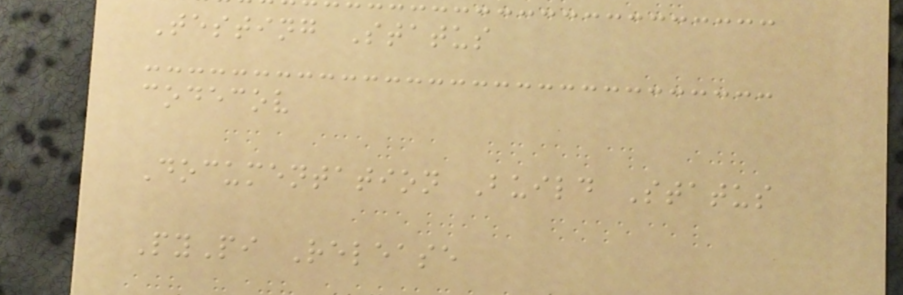Testing Status
codecov
Documentation Build Status
PyPi Release
